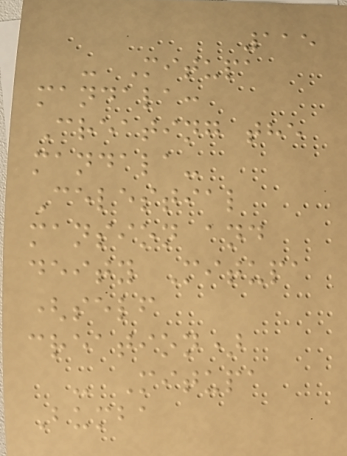115
- Mitupa
mandala:
Creating the
mandala-
Celestial
mansion and
deity Mitupa
(self
creation)
- Mitupa
Bumba
